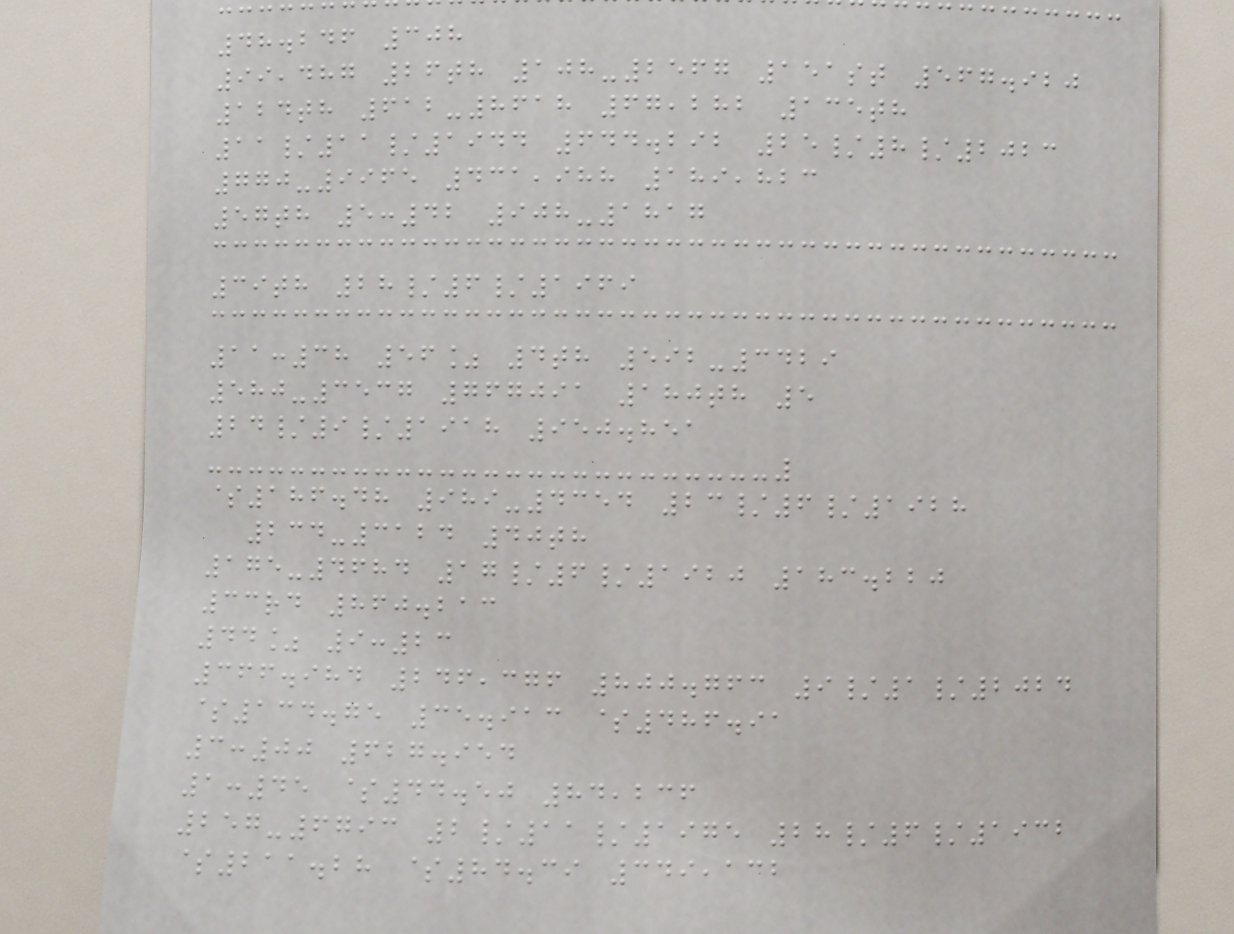48.246 308
99,487 26th 108-2567 151st 567.920
124th 612-8618 67,282 135th
11/11/1944 644.292 25/8/2023
770-9965 431,988 189,823
57th 5:42 908-1817
39th 28/6/1969
11:38 56% 4th 592-3429
580-3537 767091 180th 5
24/9/1918 950.851
$186.48 989-4354 23/6/1928
234-3124 40th
175-4684 17/6/1920 183.220
33rd 860.213
44% 9:23
366.984 246,376 800.763 9/1/2024
$134.75 35.913 $486.91
3:00 627.954
1:45 $44.50 84,236
257-6793 2/11/1975 28/6/1932
$211.28 $84.39 349,132
